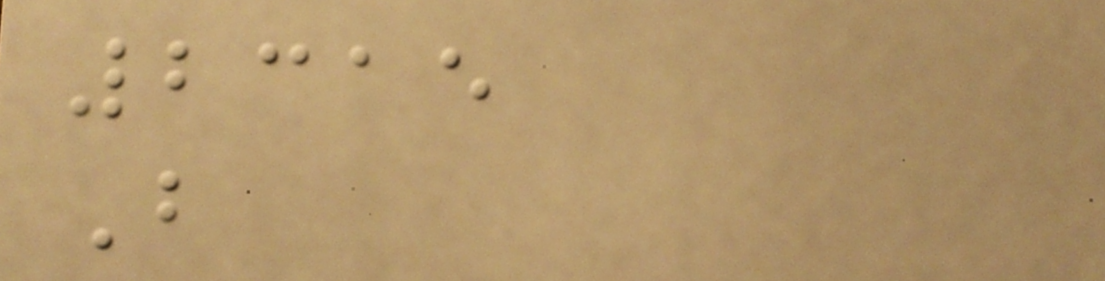2315
B
